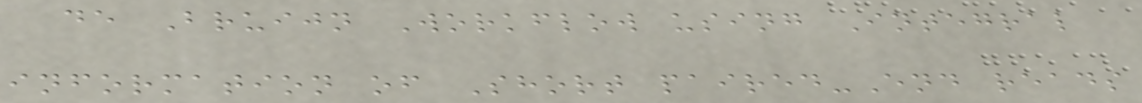de Bruijn Workflow using Integral
information of Short paired-End reads
